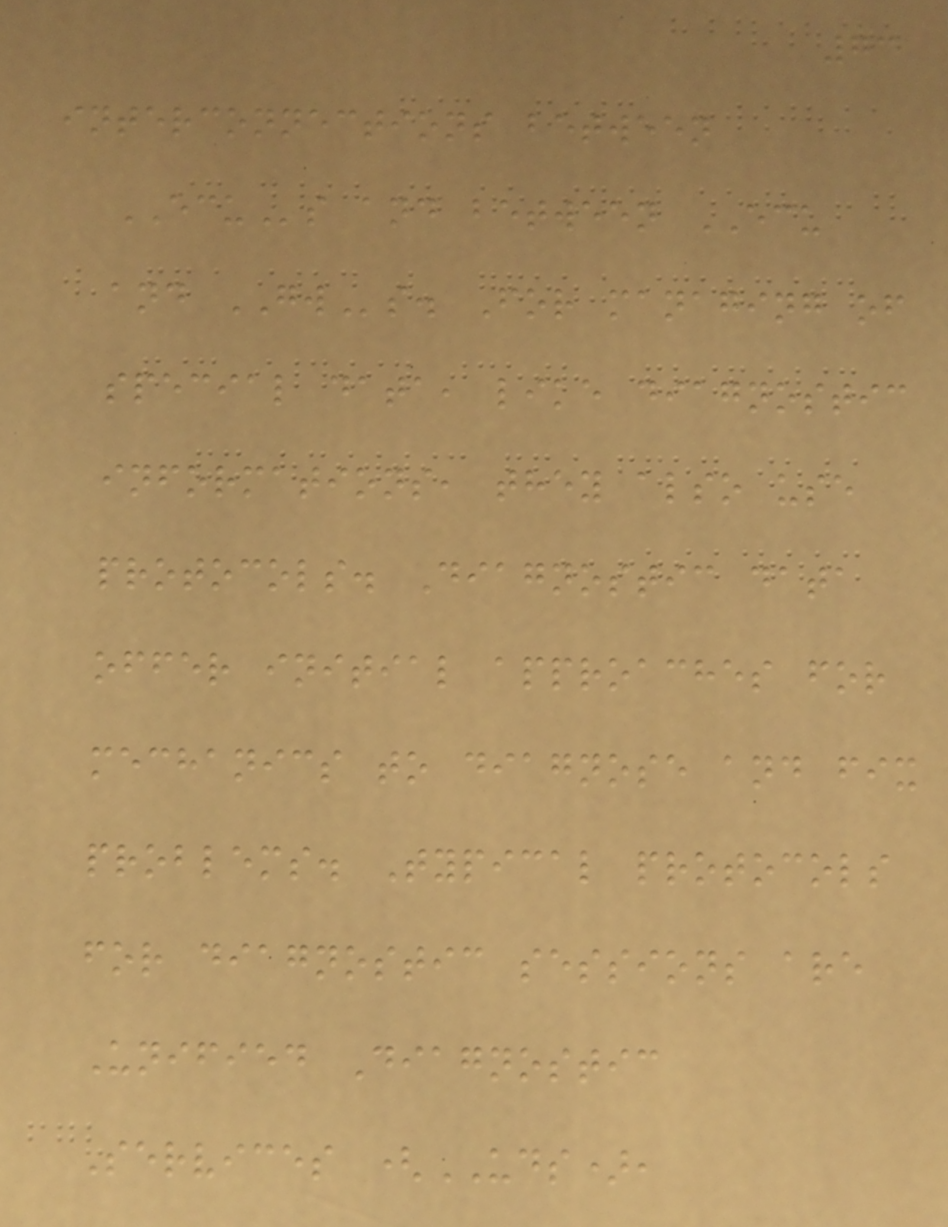73
interconnections between
ECUs and between ECU
and GWs. For managing of
special data, like diagnostic
informations, they also use
protocols. Diagnostic data
offer initial approaches for
mechanics to diagnose and fix
problems. Typical protocols
for diagnostic sessions are
Unified Diagnostic
Services (UDS),
